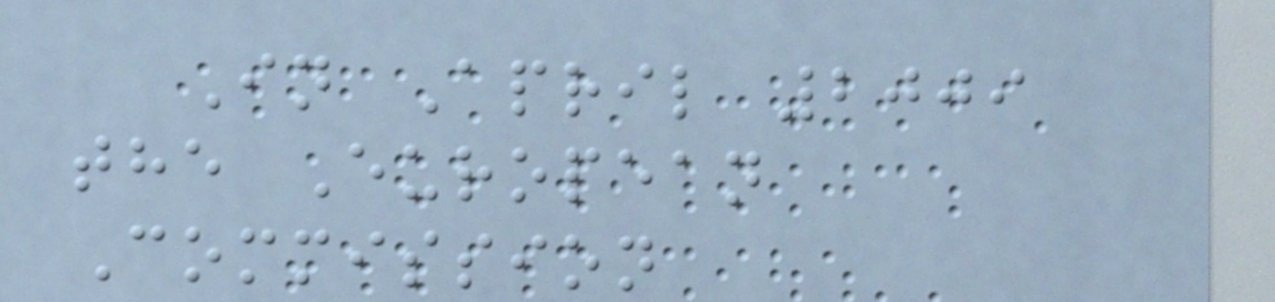In April 2009
the European
Commission
